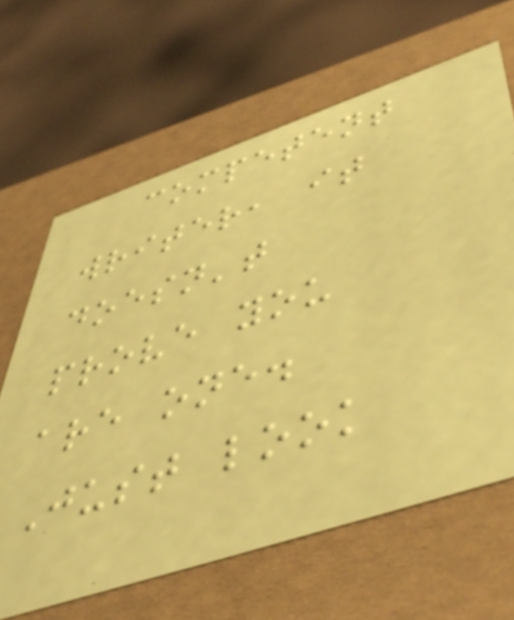competent
writer, it
doesn't
prove you
are one.
Just look
